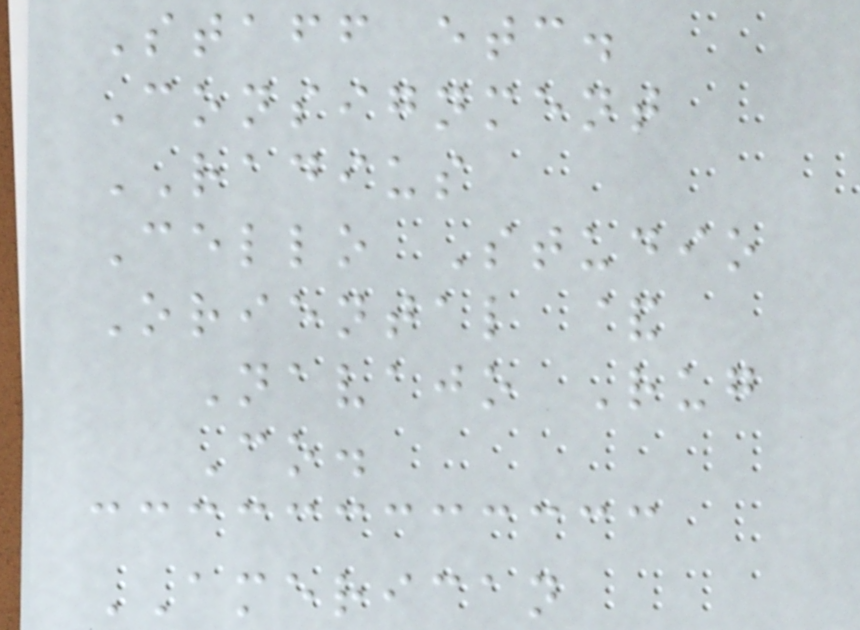Staff etc.
Consignment
RADIUS
Cello Studio
Oriental &
Navajo Rug
Co.
AMERICAN
